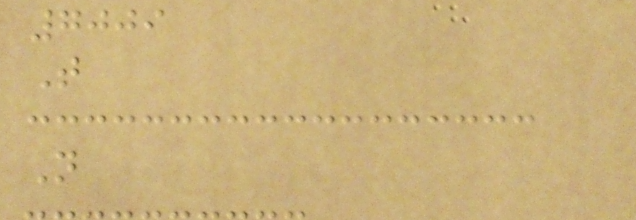7009
T
N
